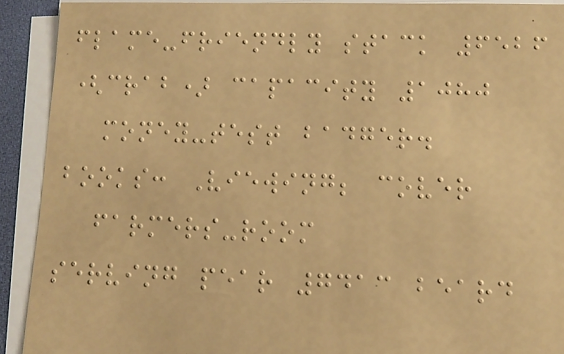flame-friendly stack 6526
(crab) capacity 1080
money-test badger.
books: Viewing; cover
farmers-room
serving pear 7413 beard
